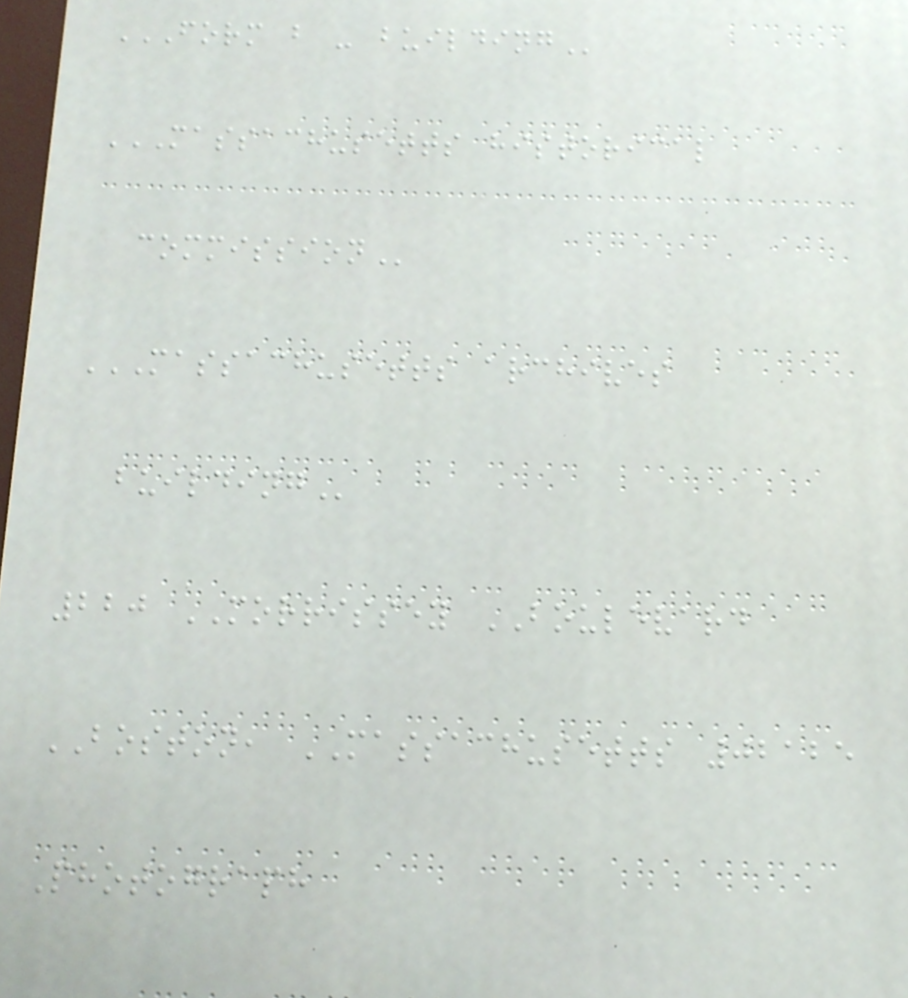FORM B - BUILDING
MASSACHUSETTS HISTORICAL
COMMISSION
MASSACHUSETTS ARCHIVES
BUILDING
220 MORRISSEY BOULEVARD
BOSTON, MASSACHUSETTS 02125
Photograph
